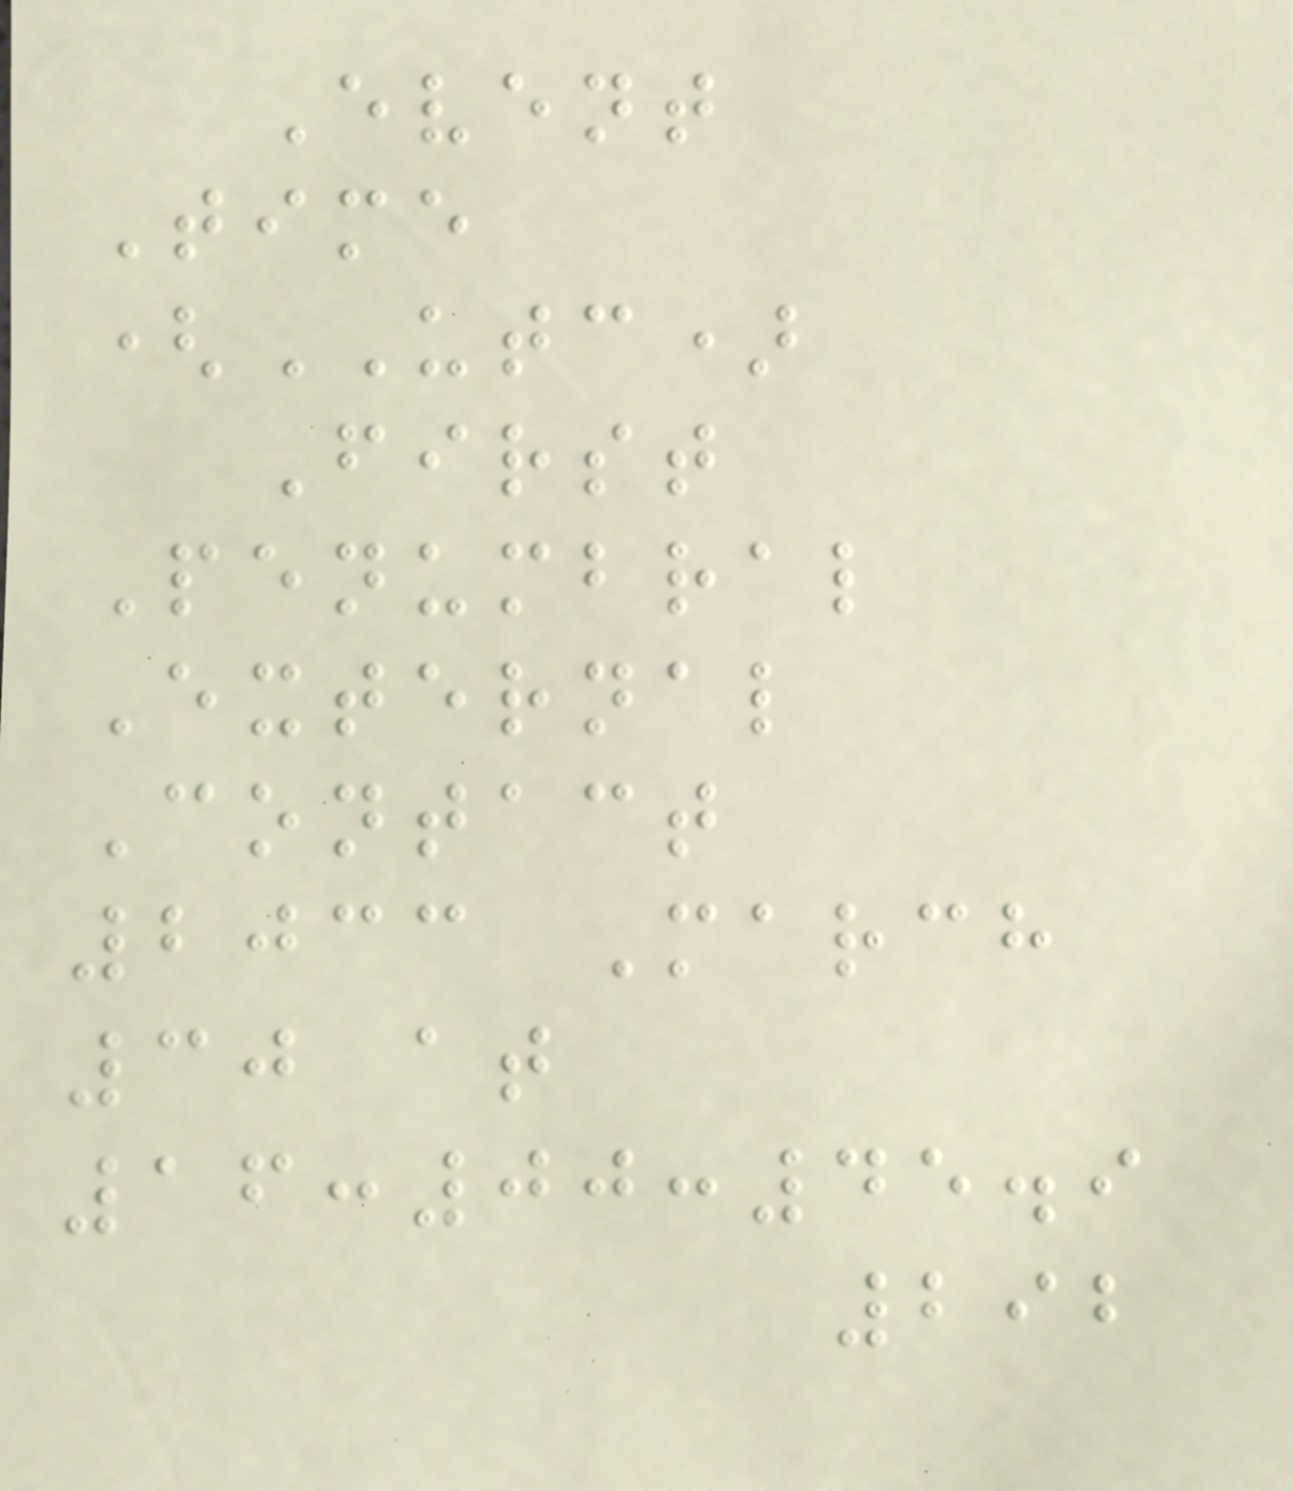Event
Time
(UTC)
First
Penumbral
External
Contact
2033 March
30 at
16:00:45.9
292
